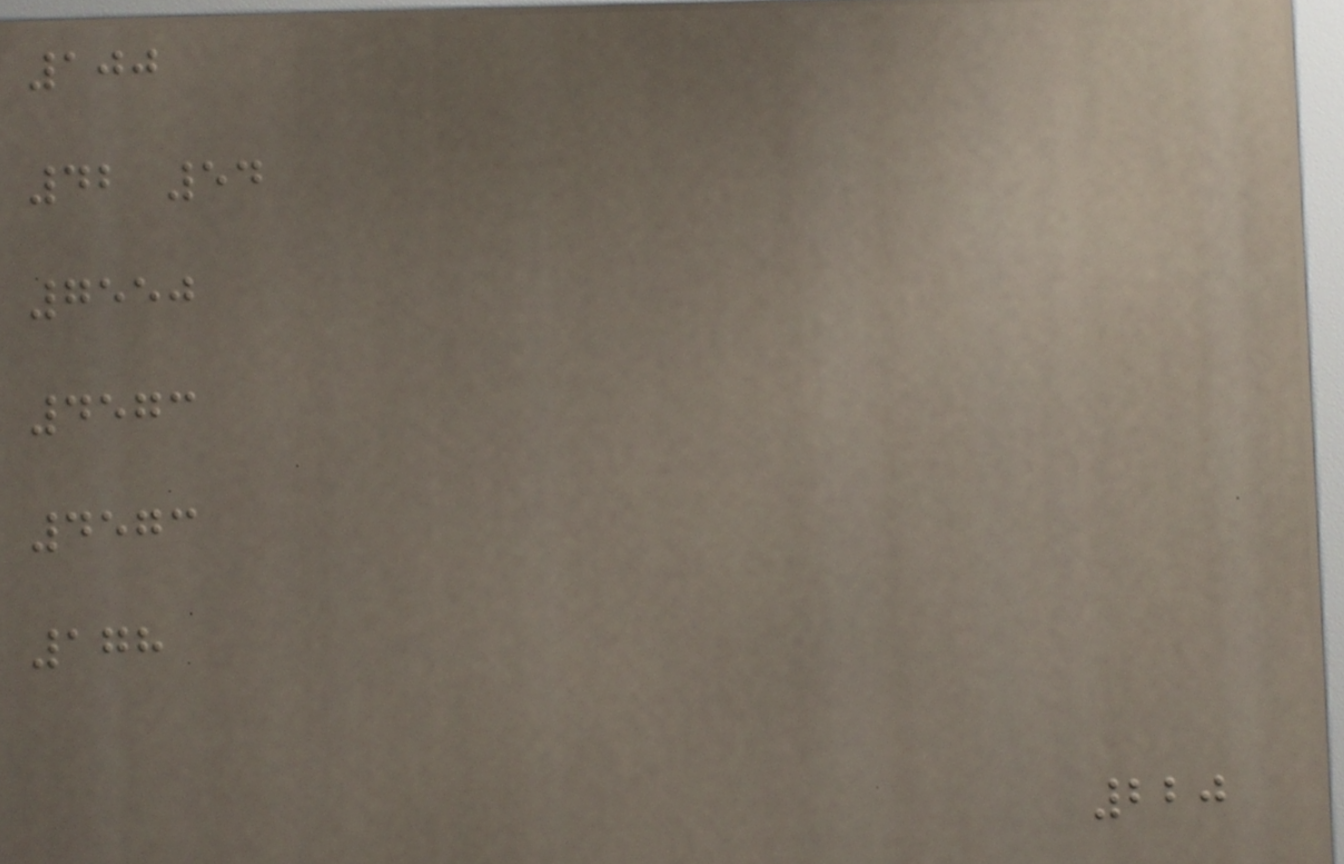100
42 54
7550
4573
4573
178
220
